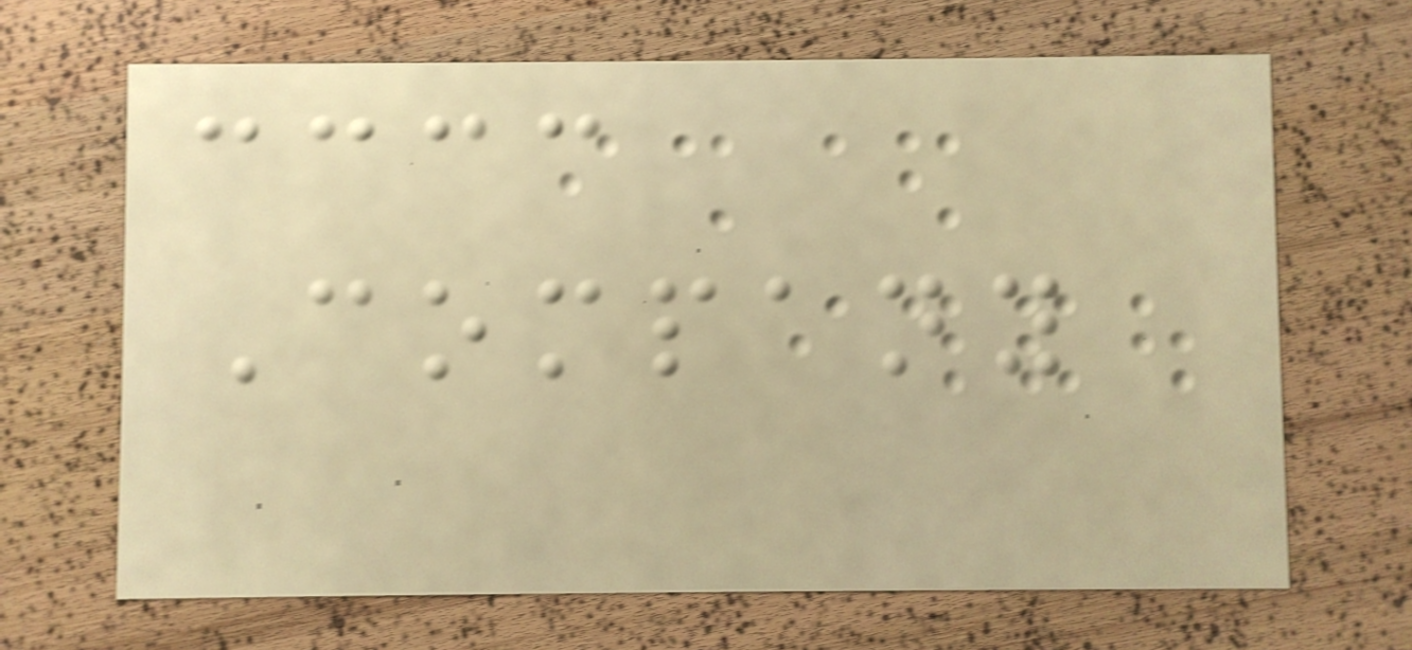Company
